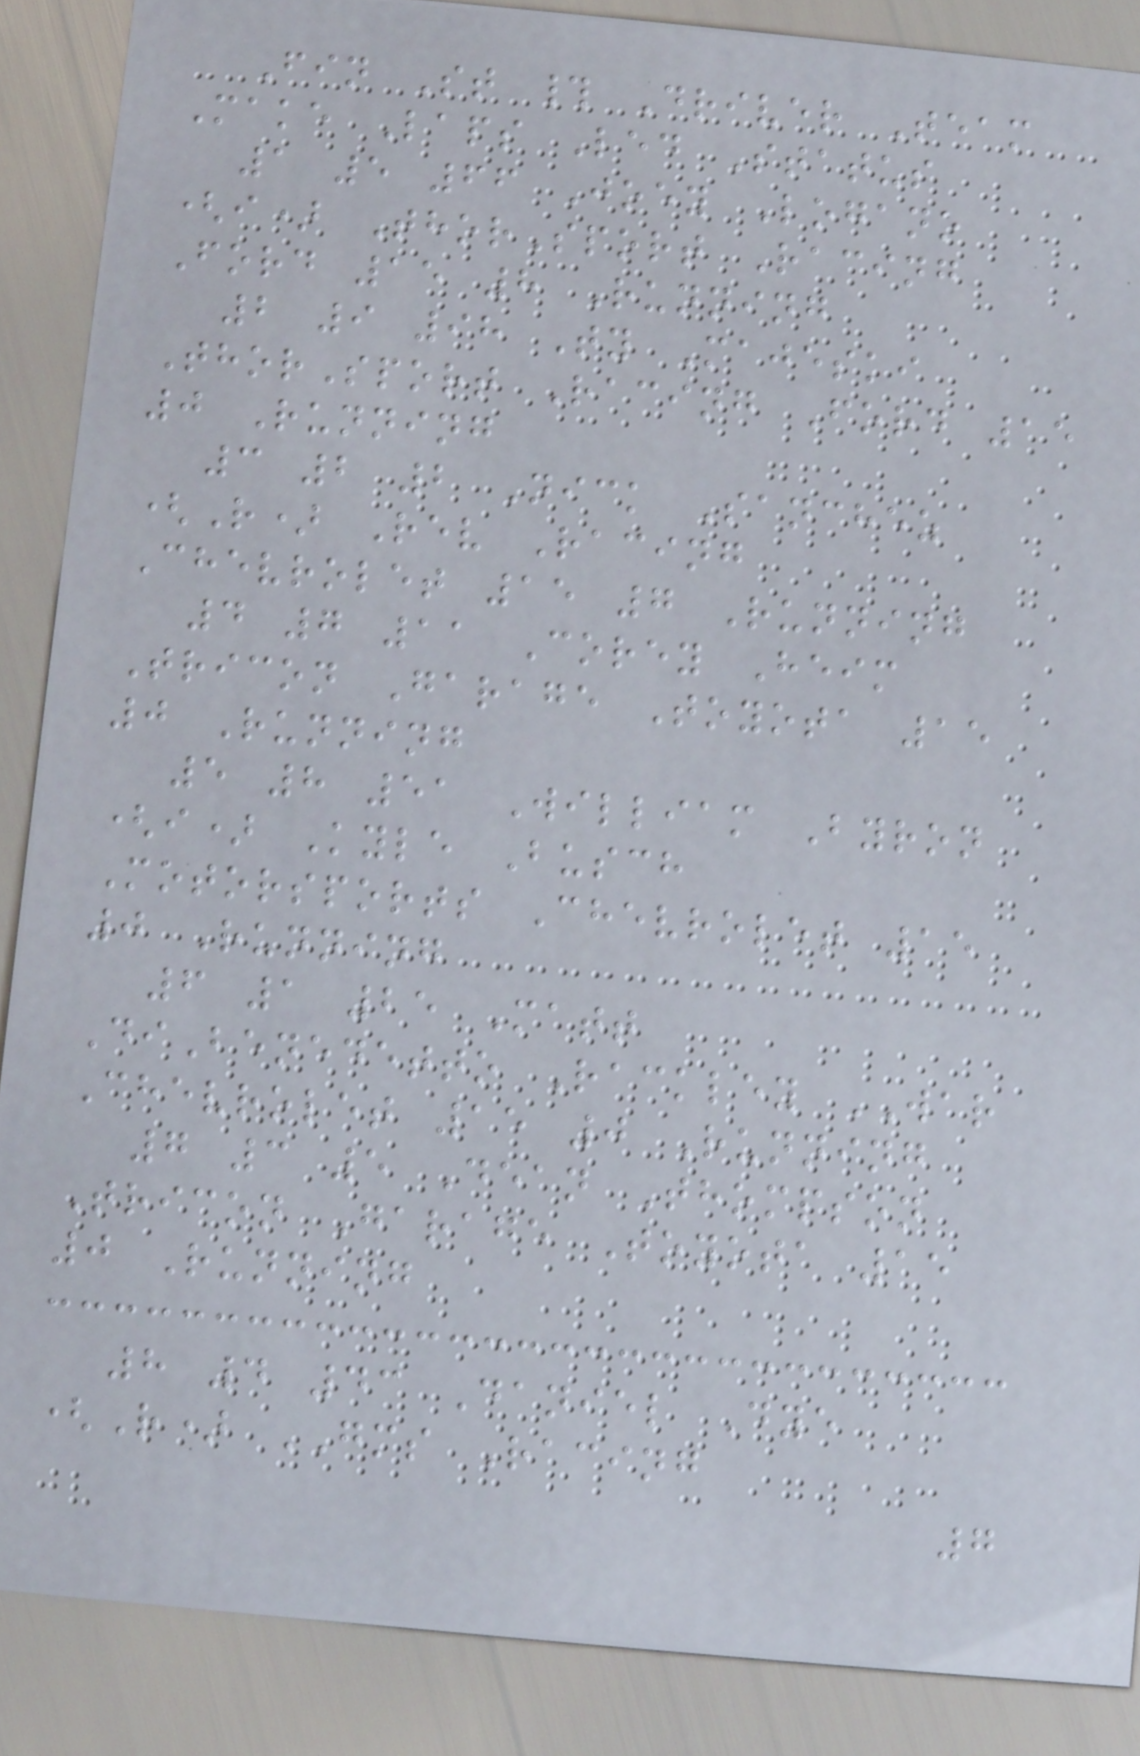Fin St # Driver Team
Make Laps Led Status
1 5 66 Joey Logano
(i) ThorSport Racing
Ford 15 8 Running
2 9 98 Ty Majeski
ThorSport Racing Ford 15
0 Running
3 2 2 Nick Sanchez
(R) Rev Racing
Chevrolet 15 7 Running
4 7 11 Corey Heim
Tricon Garage Toyota 15
0 Running
5 8 51 William Byron
(i) Kyle Busch
Motorsports Chevrolet 15
0 Running
6 1 25 Matt
DiBenedetto Rackley WAR
Chevrolet 15 0 Running
7 3 5 Dean Thompson
Tricon Garage Toyota 15
0 Running
8 4 43 Daniel Dye
(R) GMS Racing
7
